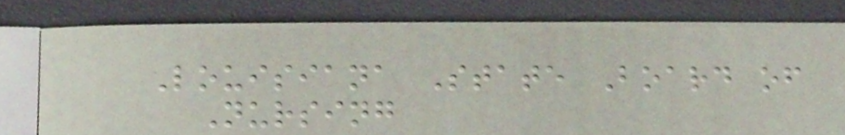Louisiana State Board of
Nursing
